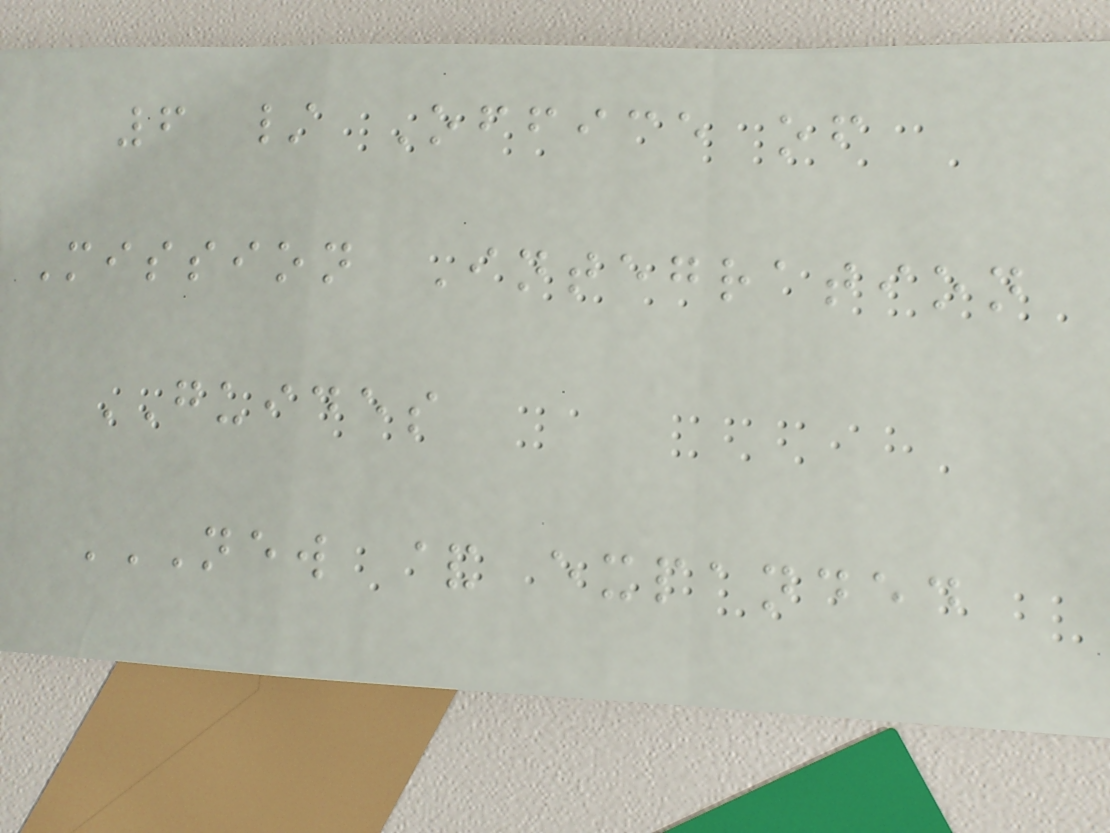6 / Office of
Mission Integration
GUIDES
NEW & EXPANDED
